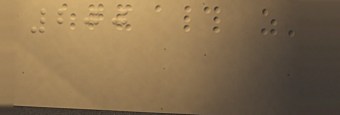200
